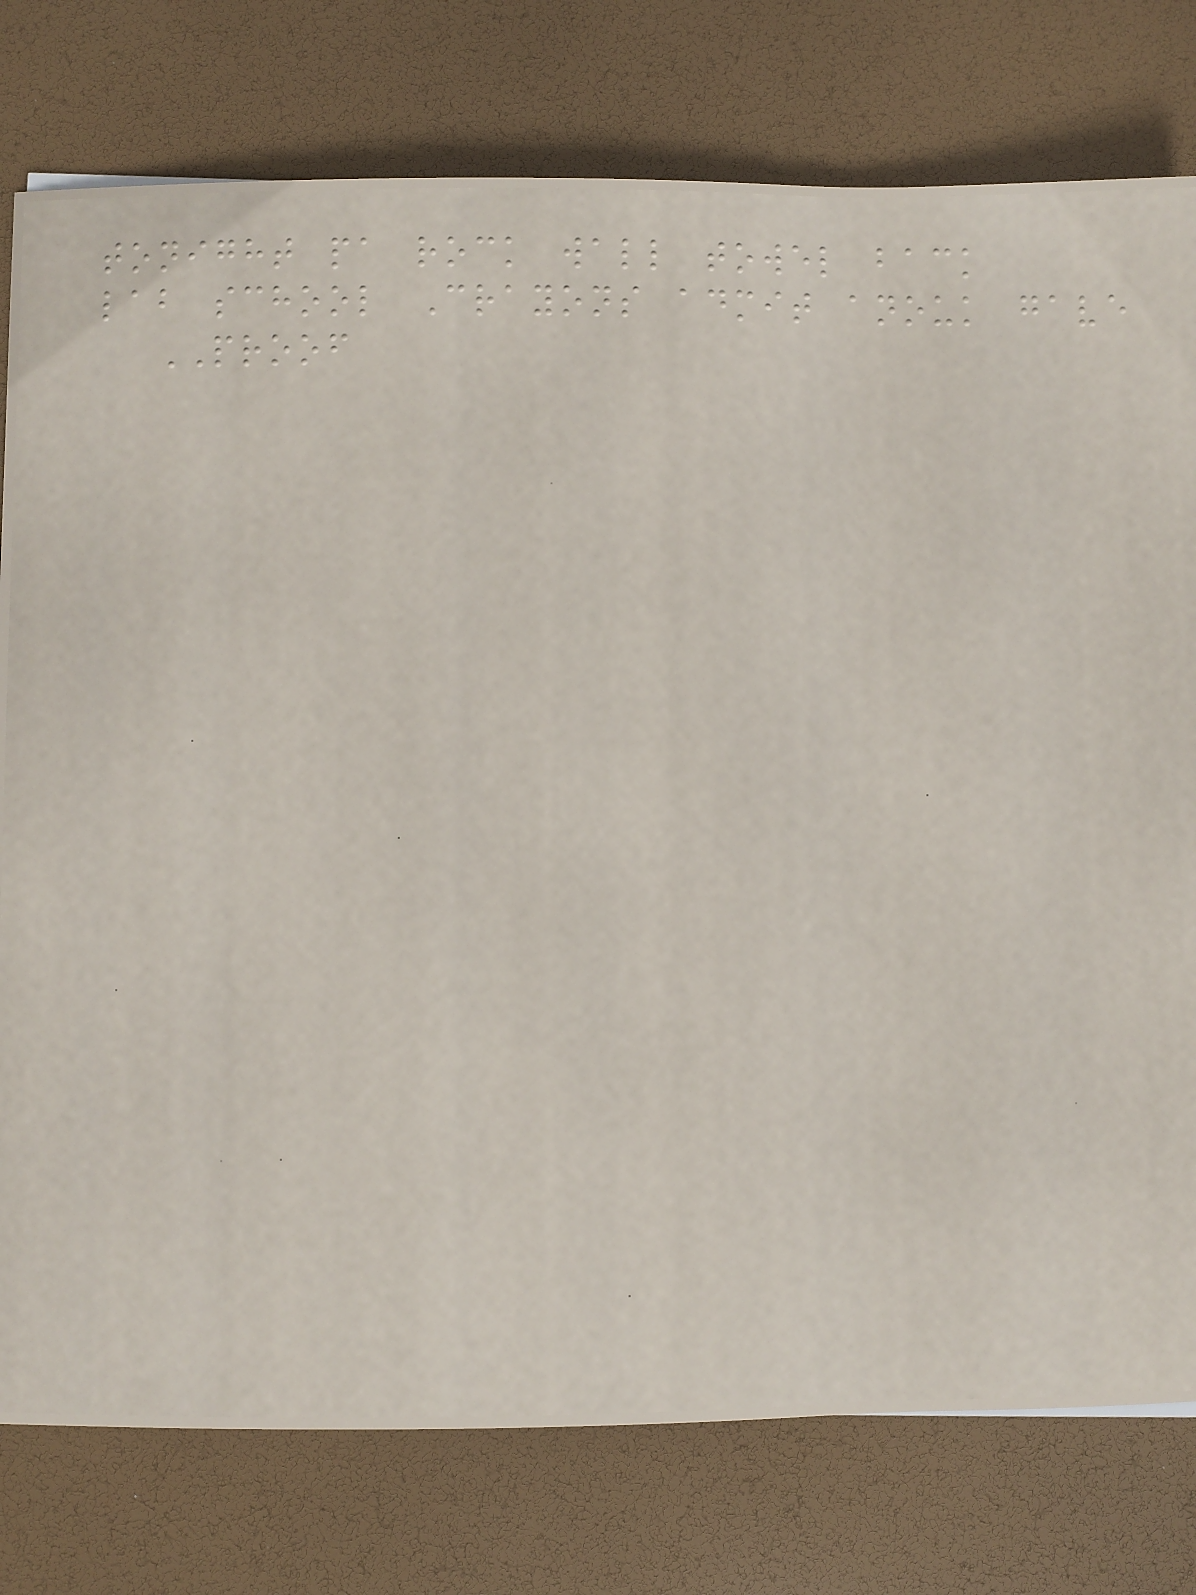tonight pa rock wall towel back
lab school Crayons admit anouk gave
PROOF
